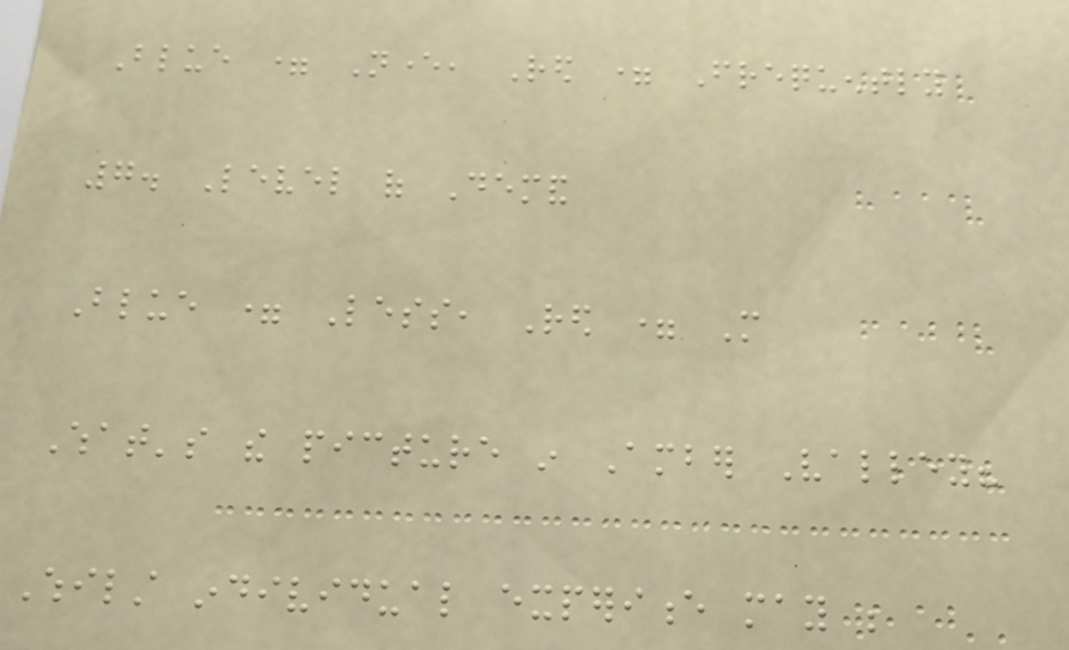Blue = Never, Red = Frequently
7. Level of Demand
Blue = Less, Red = More
What's the picture in Amber Valley?
Whilst individual experience may be
